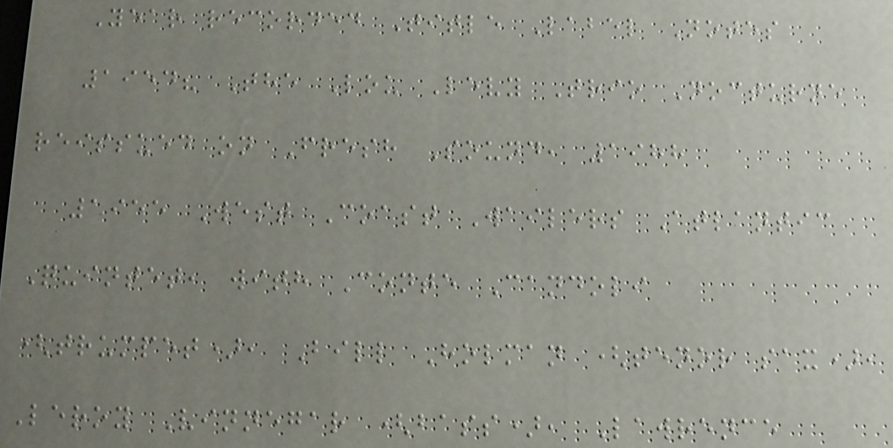Year recorded Title Label Notes
1954? The Lou Levy Trio Nocturne
reissued on Fresh Sound, 1988
1955 West Coast Wailers Atlantic
Quintet, with Conte Candoli
(trumpet), Bill Holman (tenor sax),
Leroy Vinnegar (bass), Lawrence
